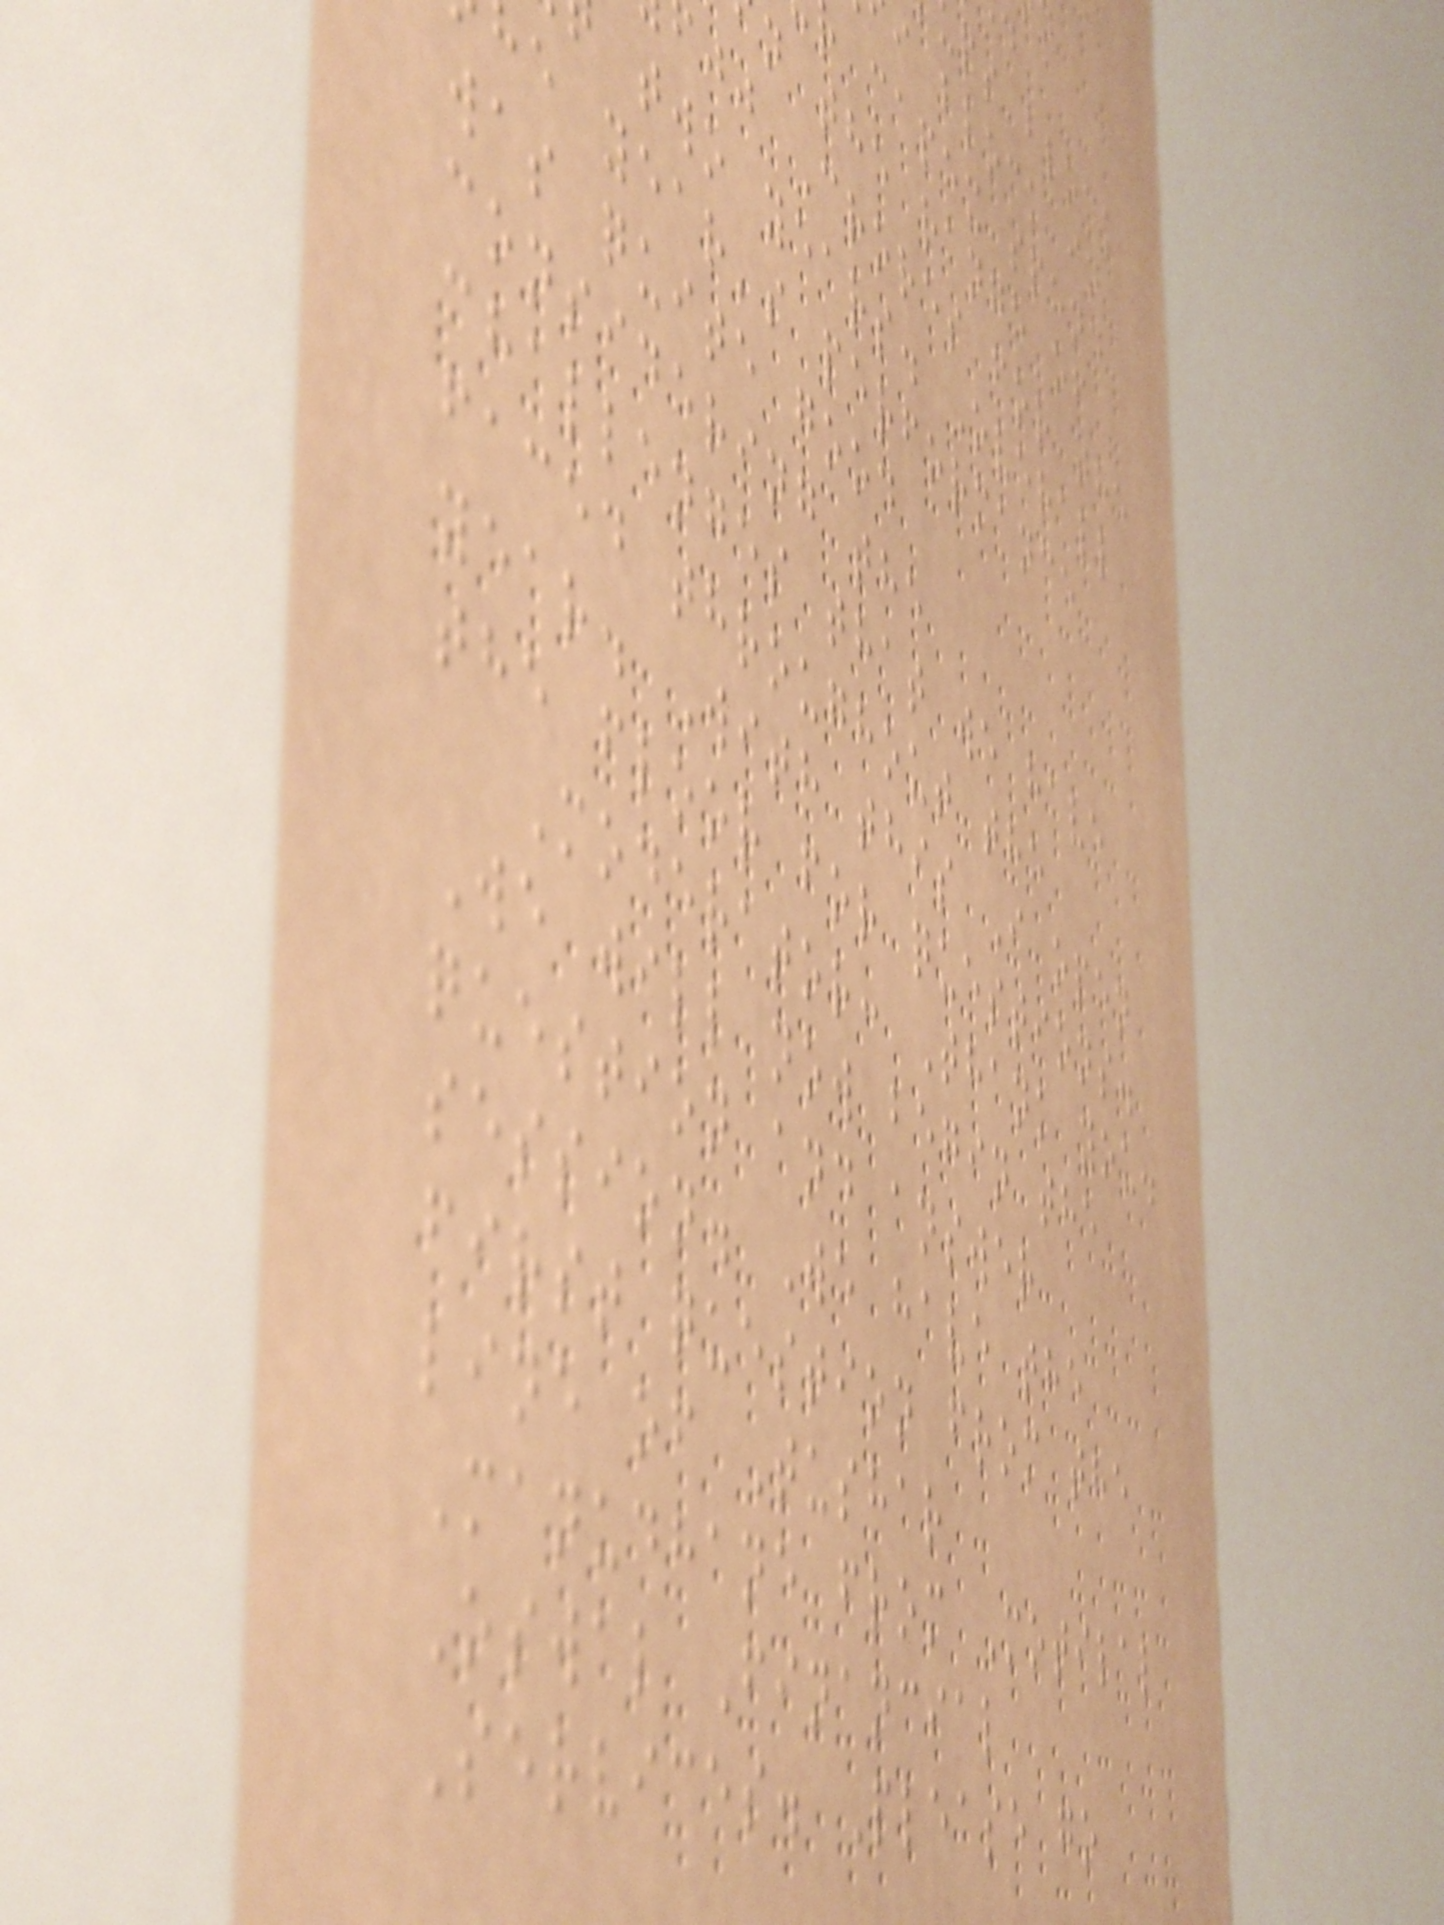ps block
i block in
capex spend
n the range of
jj Crores for the
two years. Overall
e year's performance
was quite good
considering the
challenges that we have
faced throughout the
year. With this I open
the floor for questions.
Moderator: Thank you.
We will now begin the
question and answer
session. We have the
first question from the
line of Tushar
Manudhane from Motilal
Oswal Financial
Services. Please go
